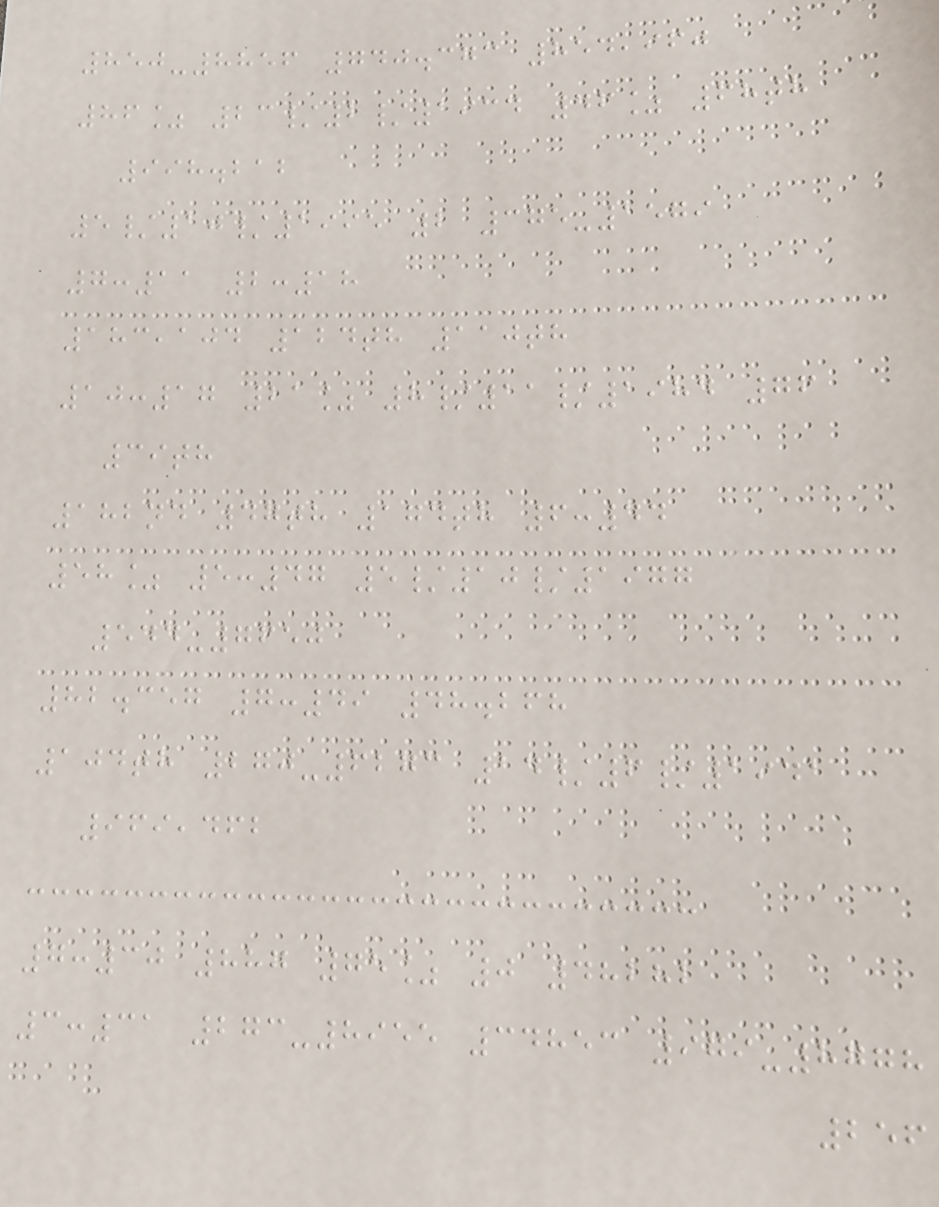850-8856 740.373 854,960
86% 23/2/1934 46% 68th
998.212
5/10/1995 2 375-1579
7:11 2:18
183,104 124th 110th
10:17 21% 8/11/1984 76
39th
182nd 47th 174th 6:44
58% 5:47 5/10/1977
544-7650
82.357 7:49 48.268
104th 270-6273 14/6/1941
969,462
7:30 887 75% 0 48282
3:31 273-8955 34853 979-8778
256
